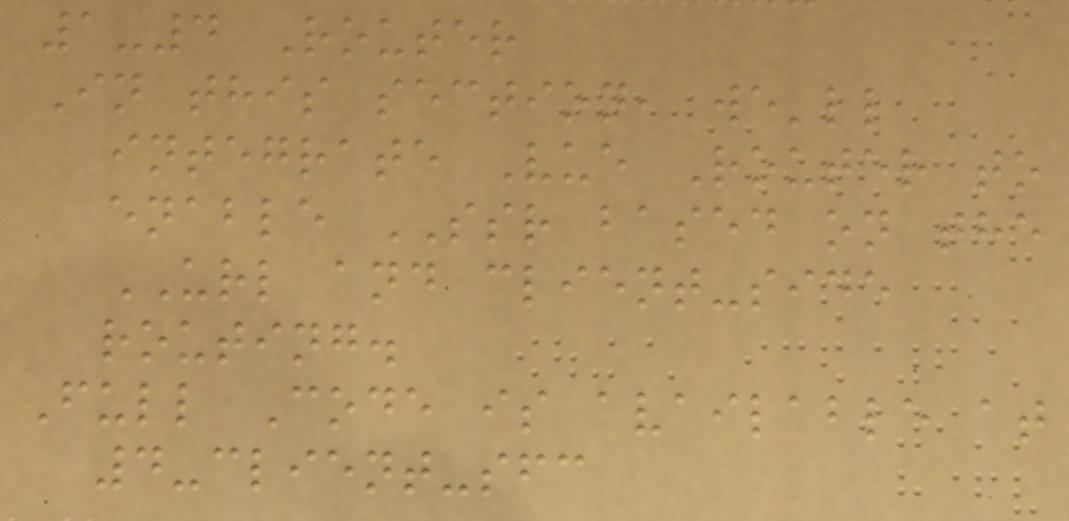1-4 Router
In this section, we'll
integrate Vue Router to
enable SSR based on the
URL and client-side
routing.
Full Code is available at
4-client-sfc
